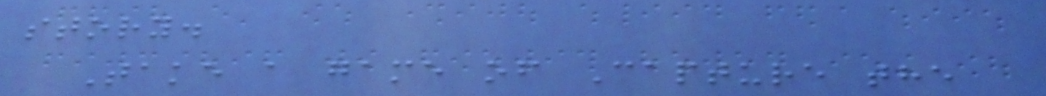story.
Take a game of Capture the
